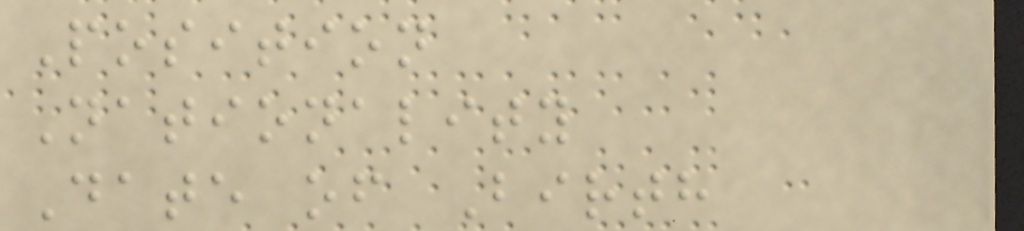Position
Nationality
Date of Birth
